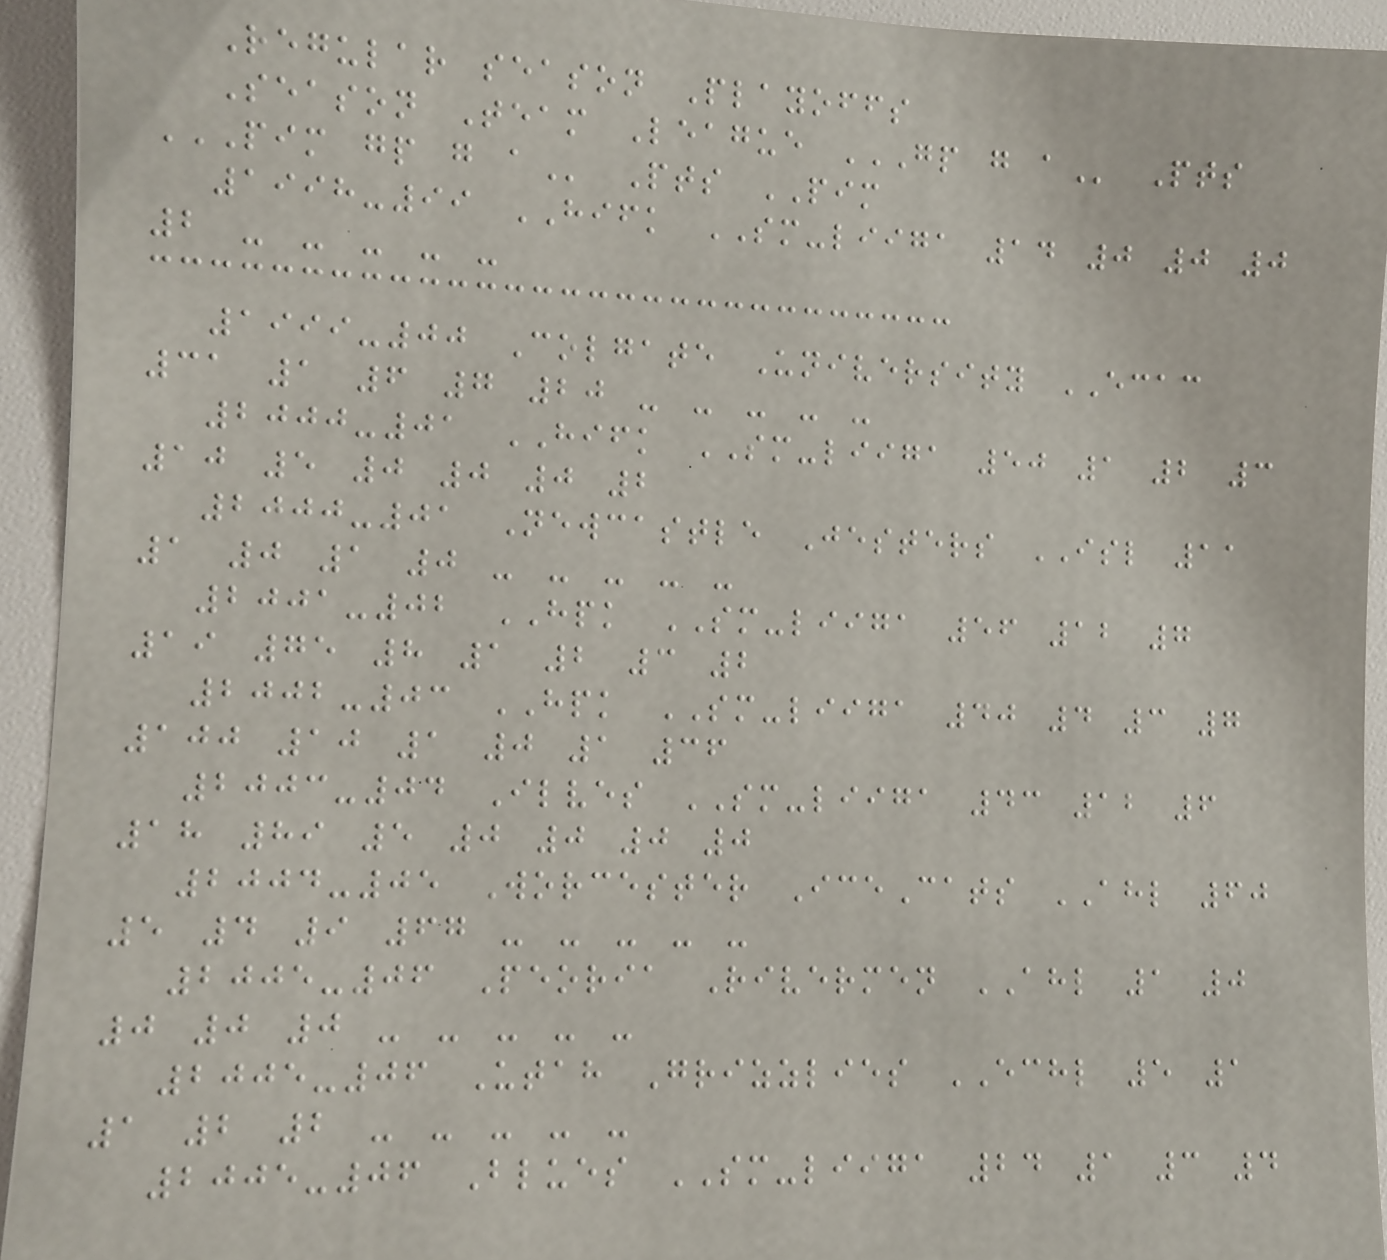Regular season Playoffs
Season Team League GP G A Pts
PIM GP G A Pts PIM
1998-99 HIFK SM-liiga 14 0 0 0
2 - - - - -
1999-00 Colgate University ECAC
31 1 6 7 20 - - - - -
2000-01 HIFK SM-liiga 50 1 2 3
10 5 0 0 0 2
2000-01 Newcastle Jesters ISL 11
1 0 1 0 - - - - -
2001-02 HPK SM-liiga 56 12 7
19 75 8 1 2 3 2
2002-03 HPK SM-liiga 40 4 3 7
100 10 1 0 1 36
2003-04 Ilves SM-liiga 43 12 6
18 89 5 0 0 0 0
2004-05 Worcester IceCats AHL 60
5 4 9 67 - - - - -
2005-06 Peoria Rivermen AHL 1 0
0 0 0 - - - - -
2005-06 Utah Grizzlies ECHL 5 1
1 2 2 - - - - -
2005-06 Blues SM-liiga 24 1 3 4
